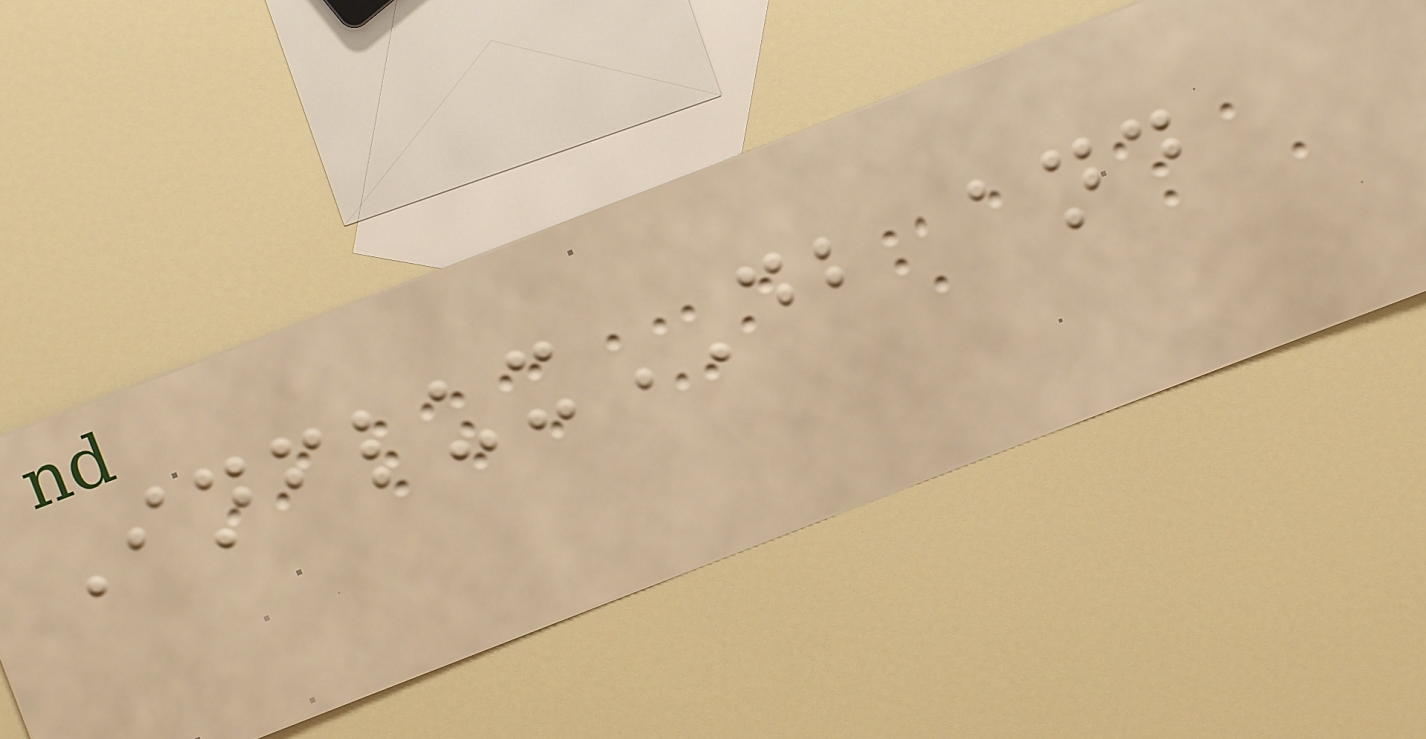InfluxDB and
